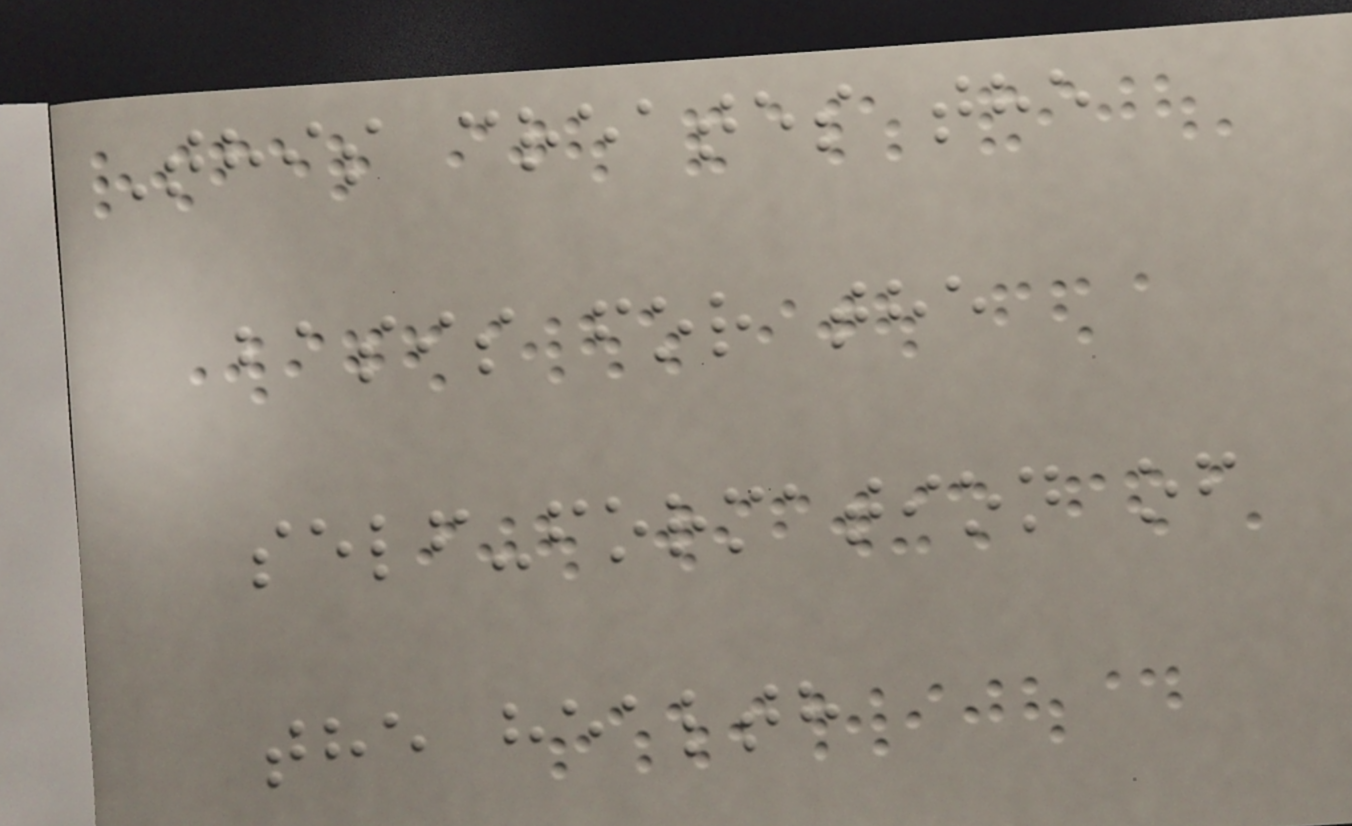This creates the
basis for the
self-formation of
the health
